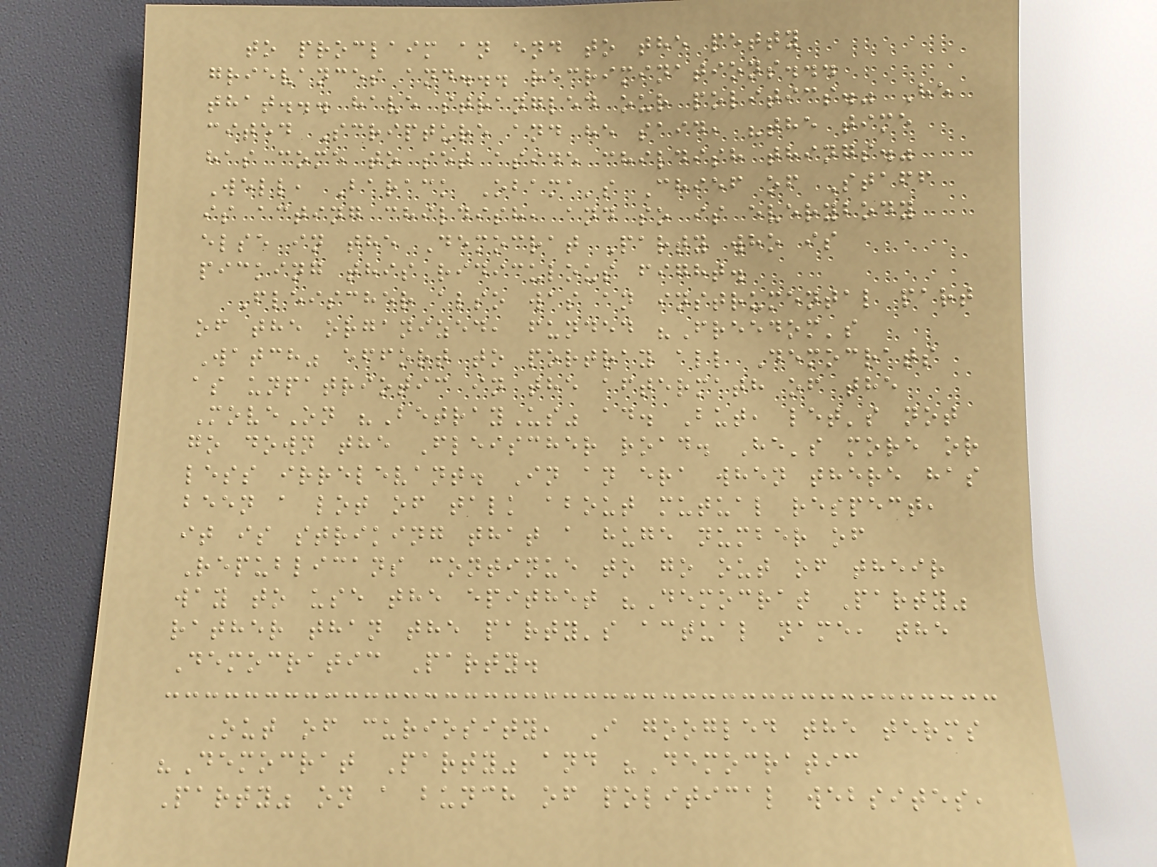to proclaim an end to the petty
grievances and... recriminations...
that... have strangled our politics." He
cited Scripture and he said, "the time
has come to set aside childish things."
Well, Barack Obama's Chief of Staff
is acting childish, and so is everybody
else in the Democrat Party who is
picking this ridiculous fight.
Fleischer also was an instrumental part
of the organized, funded "Freedom's
Watch" effort to portray all Democrats
as unpatriotic in the aftermath of the
MoveOn "BetrayUs" ad. But, let's not
go down the Fleischer road. He's more or
less irrelevant. In an era when there has
been a lot of talk about mutual respect,
it is striking that a huge number of
Republicans continue to go out of their
way to use the epithet "Democrat Party"
rather than the party's actual name, the
Democratic Party.
Out of curiosity, I googled the terms
"Democrat Party" and "Democratic
Party" on a bunch of political websites,
